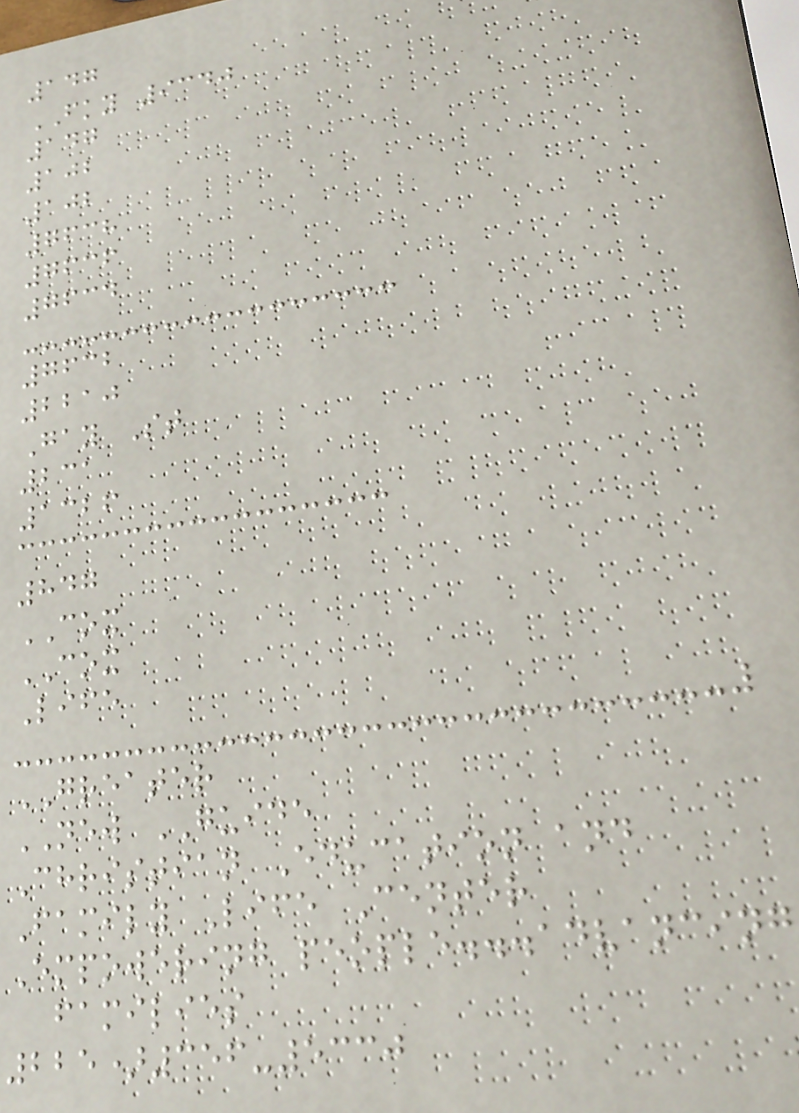147
FKY 9340
147
102
102
7638
7636
7634
7632
2210
Gay St
231
1326
847
COX
COX
Life
GREATER
NEW GUIDE
Christian Education and
Family Life Center
Empowering people...advancing
families
225)356-5330
